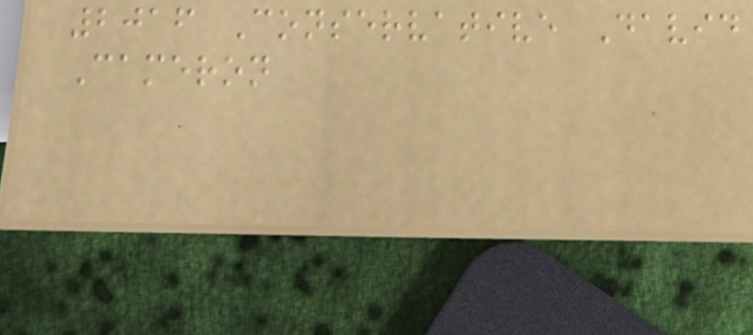2016 Conservative David
Cameron
